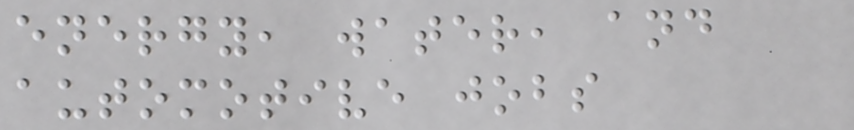energy, water, and
automotive jobs
